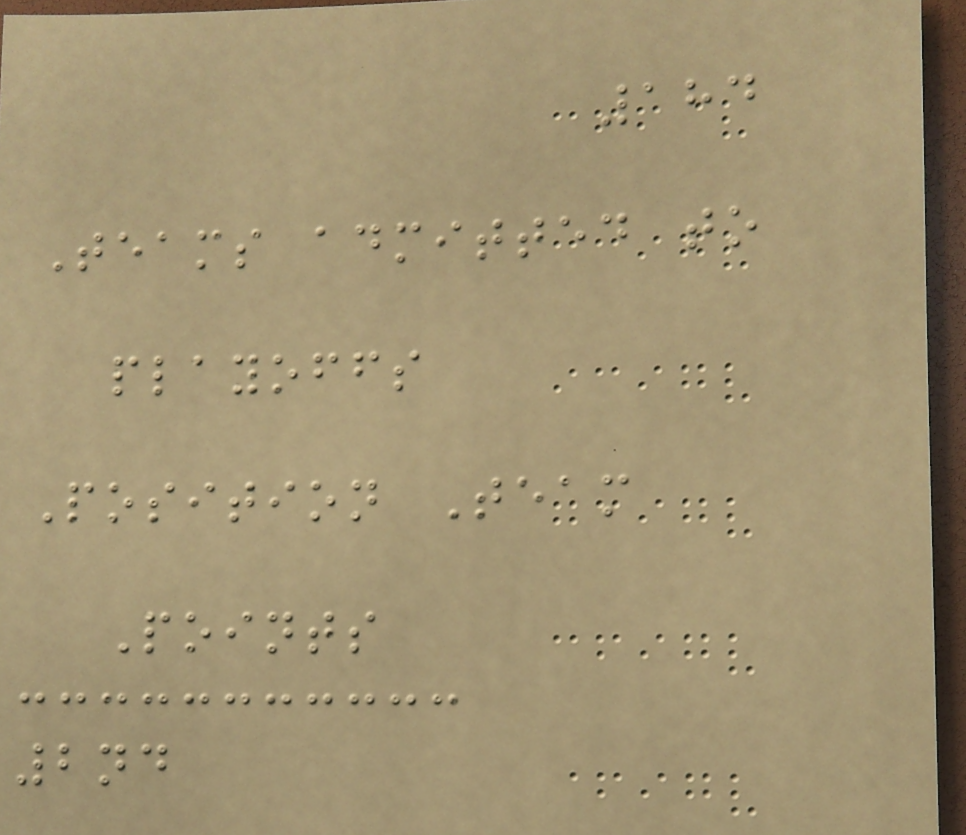184
Teams admitted to
playoffs
Position Team
Points
2nd
